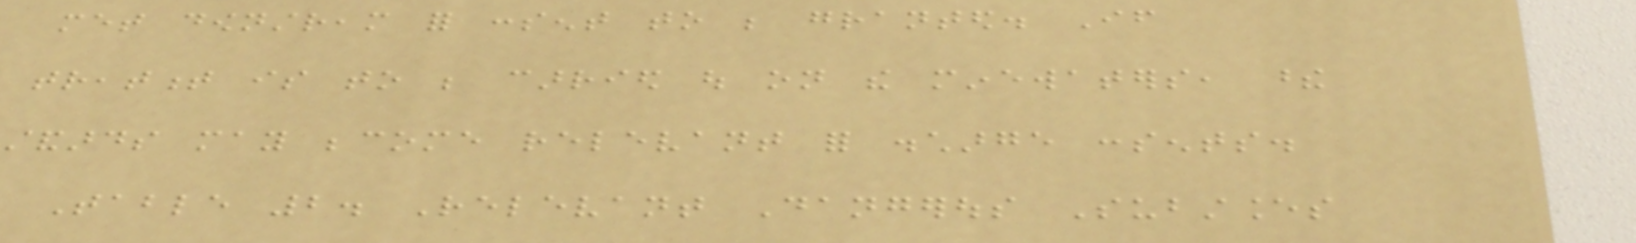met downstream for consent to be granted. If
treatment is to be carried out on the minewaters, these
standards may become relevant for discharge consents.
Table 2. Relevant Dangerous Substances
